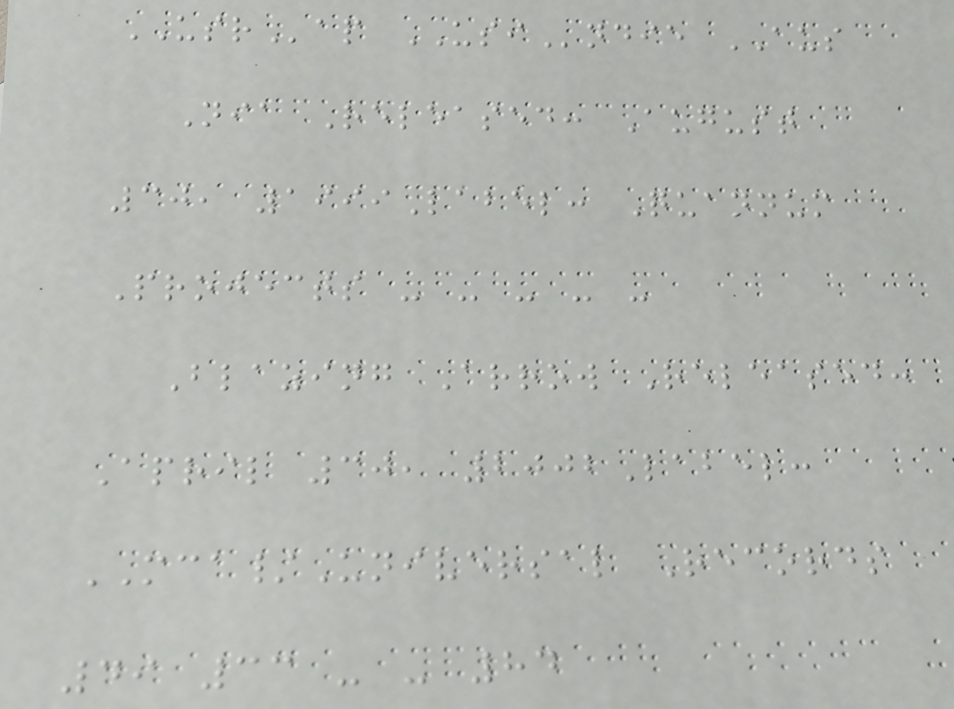USRap USIndie AUS
Nia Released: August
30, 1999Label: Quannum
Projects - - - - -
Blazing Arrow Released:
April 30, 2002Label:
MCA/Universal Records
49 33 - - 84
